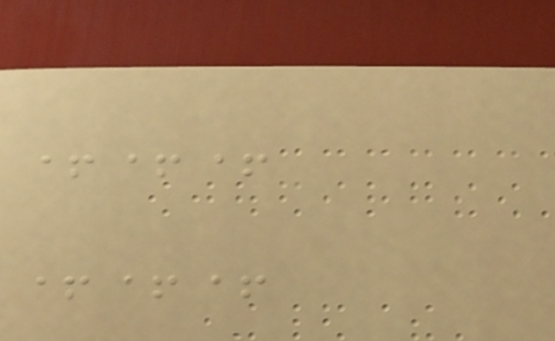+++
+++
